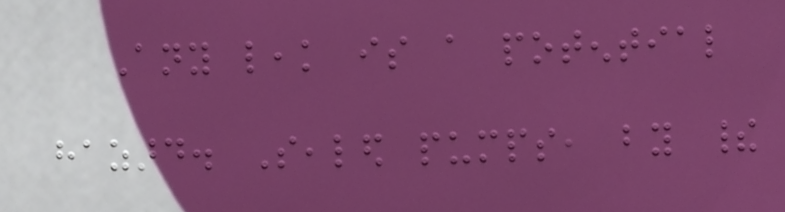Any leak is a potential
hazard. Sealed pumps, by their
